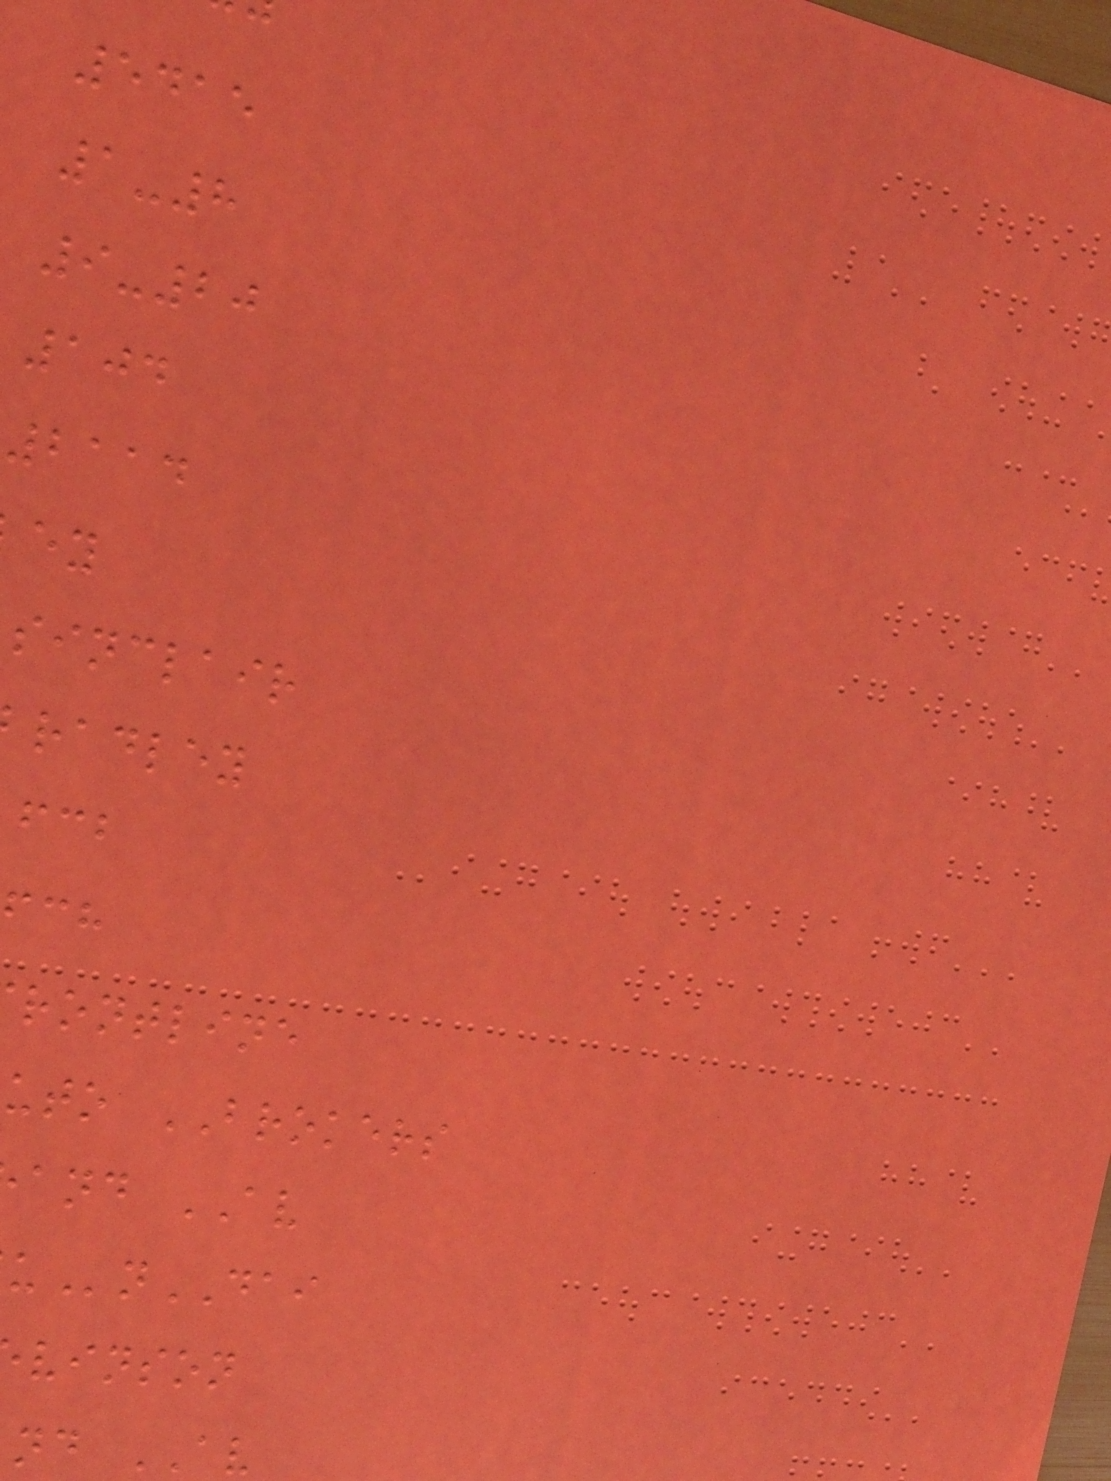5415
1-8
9-20
104
2114
sinclair
radley
rontline
uto BROKERS
and AV
nDAI
vinson
nd AV
